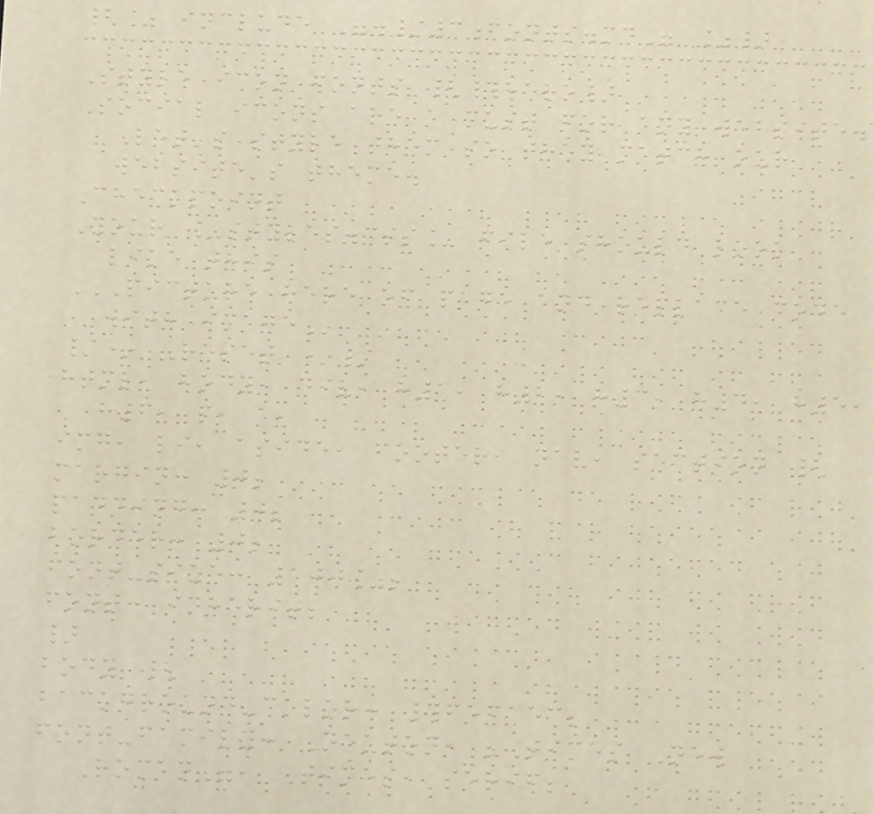{% include "./3fonts.md" %}
Style icon fonts {#hero}
Social icons are a must for any website.
Let's style them so they match our
website's theme.
Checkpoint
Your _styles.css_ file should look
like this
PICTURE HERE OF PAGE AND REPLACE CODE
WITH IMAGE
/* Reset */
html, body, div, h1, h2, h3, h4, h5,
h6, p, a,
img, li, aside, footer, nav, section {
margin: 0;
padding: 0;
border: 0;
font-size: 100%;
font: inherit;
}
body {
background-color: #fefaec;
font-family: Neuton, "Times New
Roman", Times, serif;
